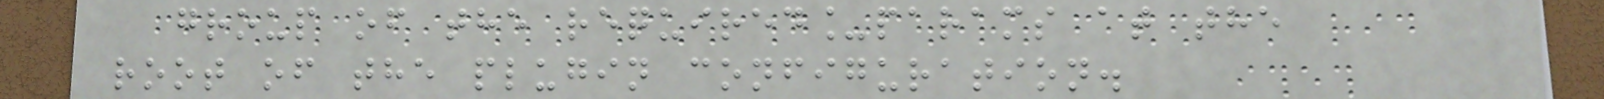group of the required_params at the
root of the plugin configuration.
